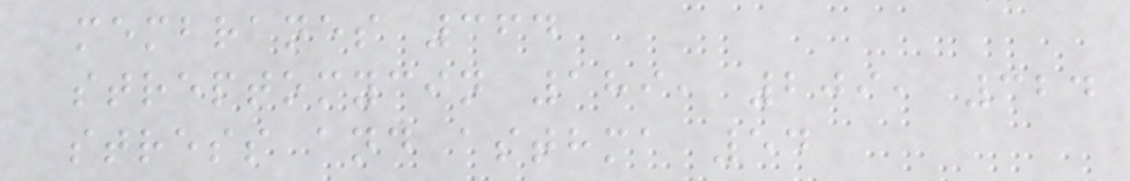membranes 364
streptomycin 189, 209, 324
stress and asthma 54
